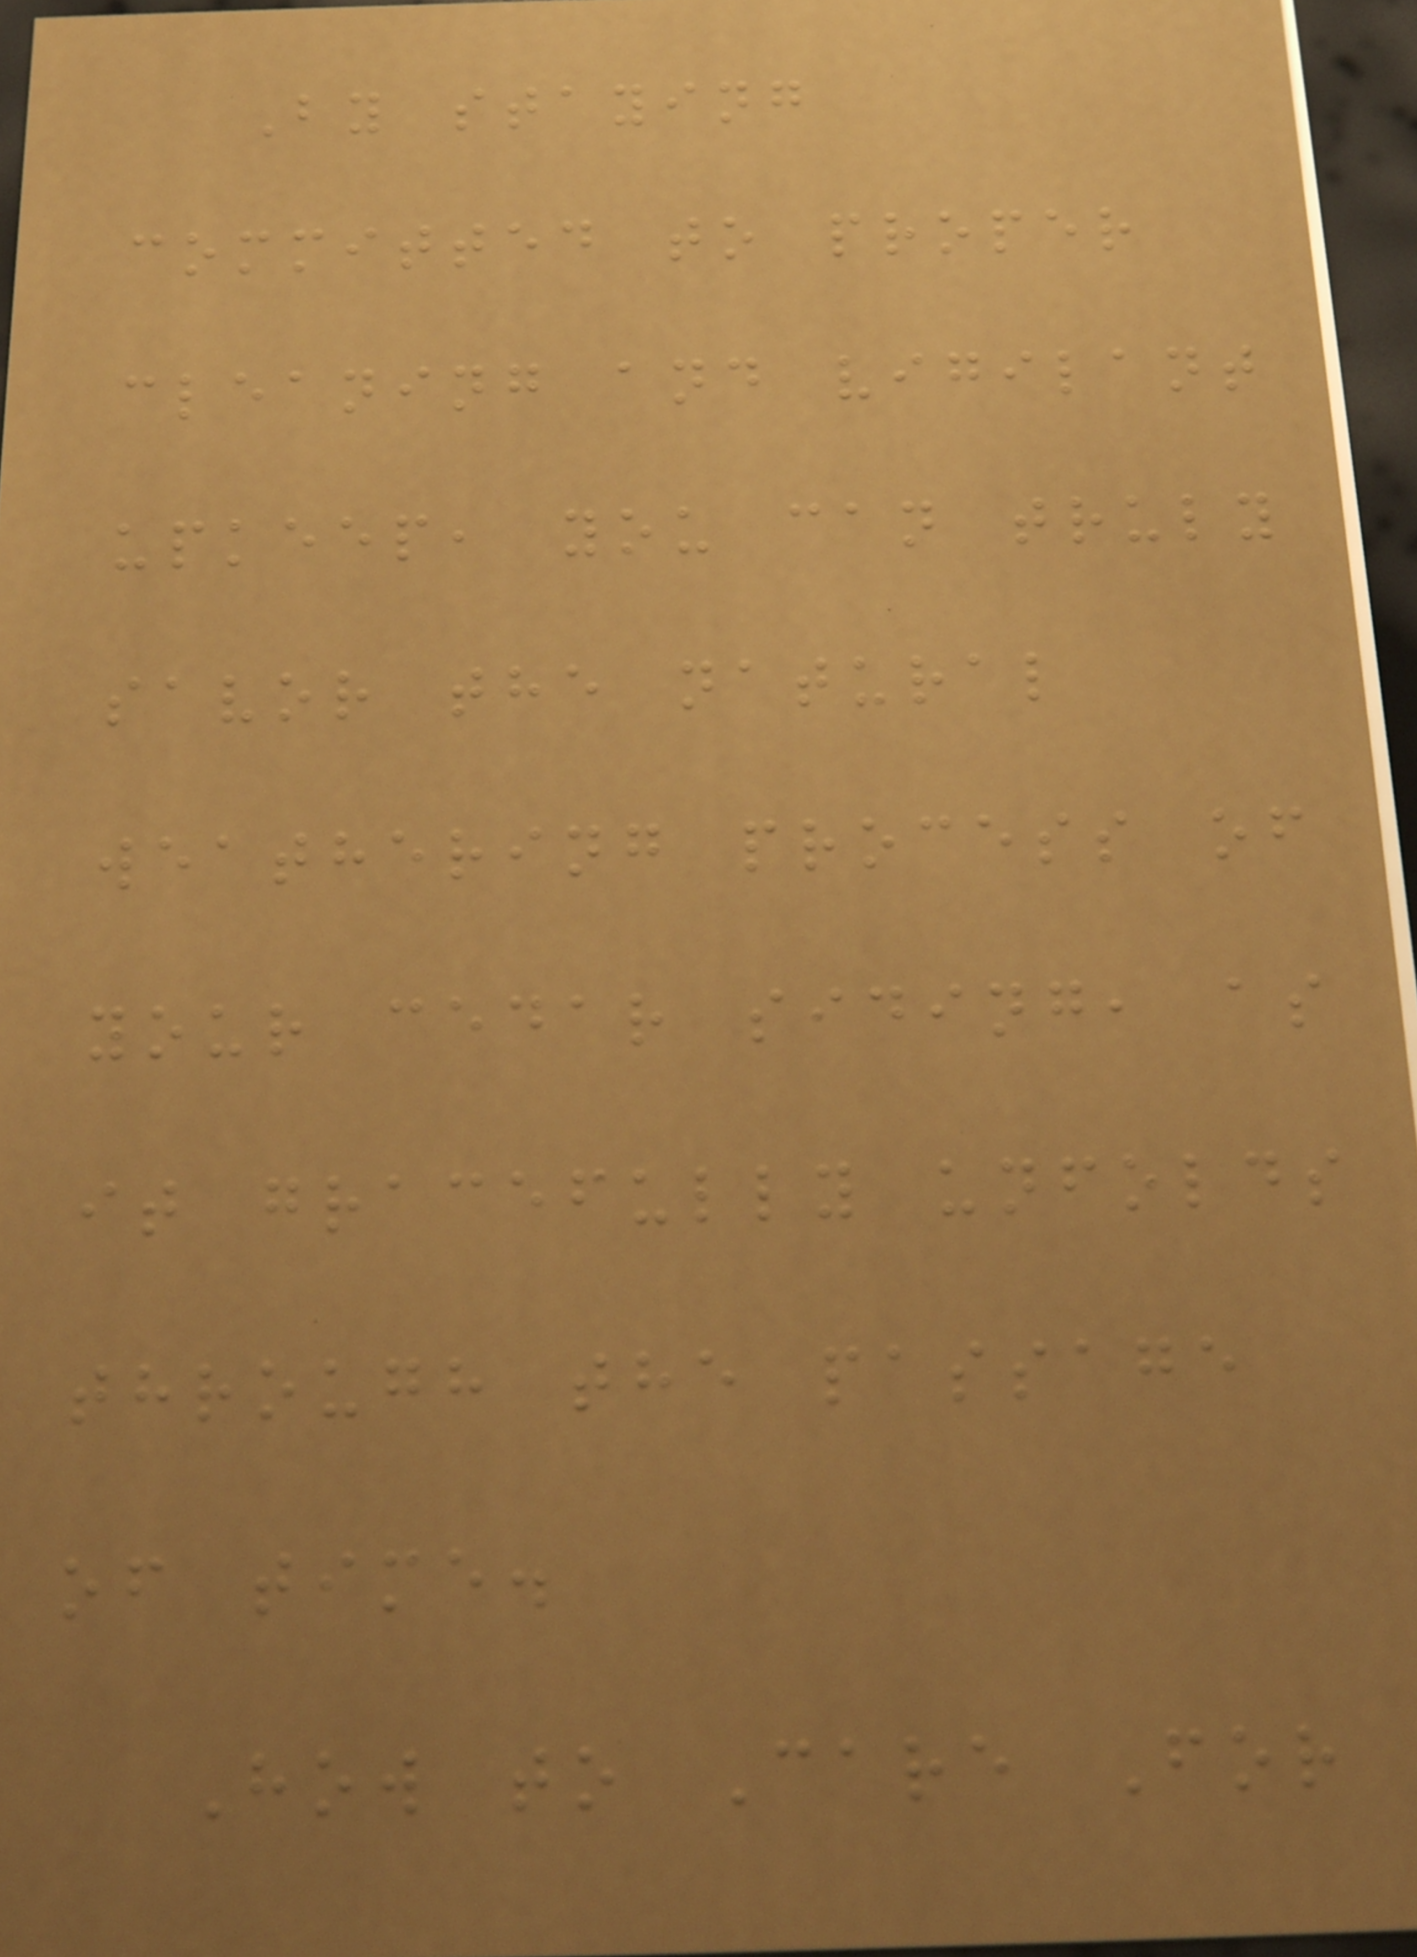By staying
committed to proper
cleaning and vigilant
upkeep, you can truly
savor the natural
weathering process of
your cedar siding, as
it gracefully unfolds
through the passage
of time.
How to Care For
